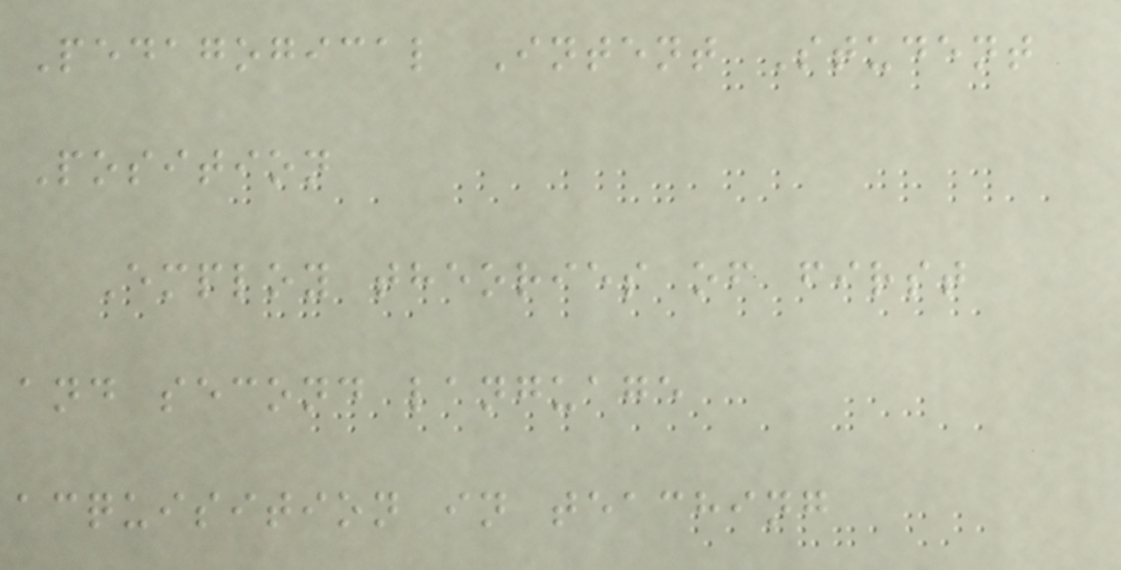Pedagogical Intent Student
Position
Employ theories of first
and second language
acquisition in teaching
